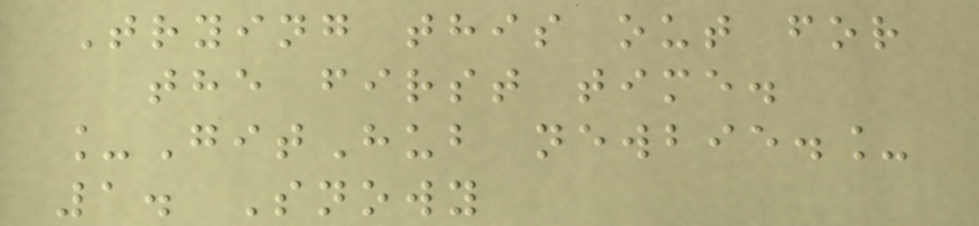Trying this out for
the first time.
_GitHub newbie._
1. Snowy
